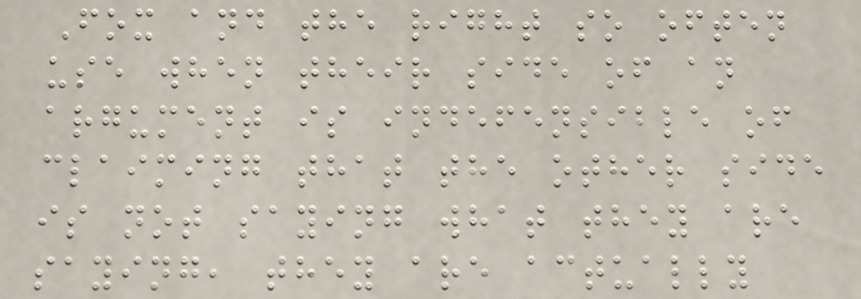Fox and the right so often
use when their side of an
argument is indefensible of
claiming that the other side
is not saying what they are
saying, they are actually
